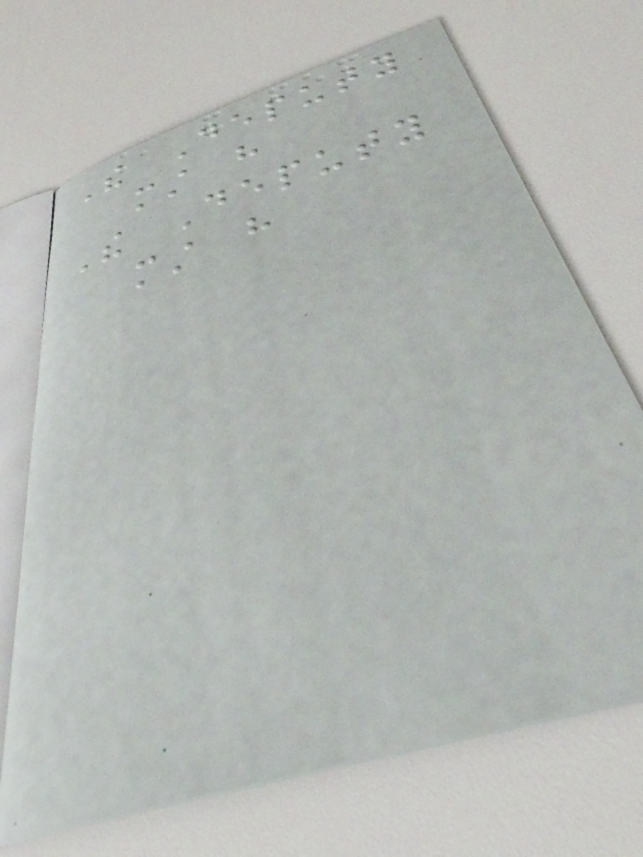The Deputy
must have
The Deputy
must have
